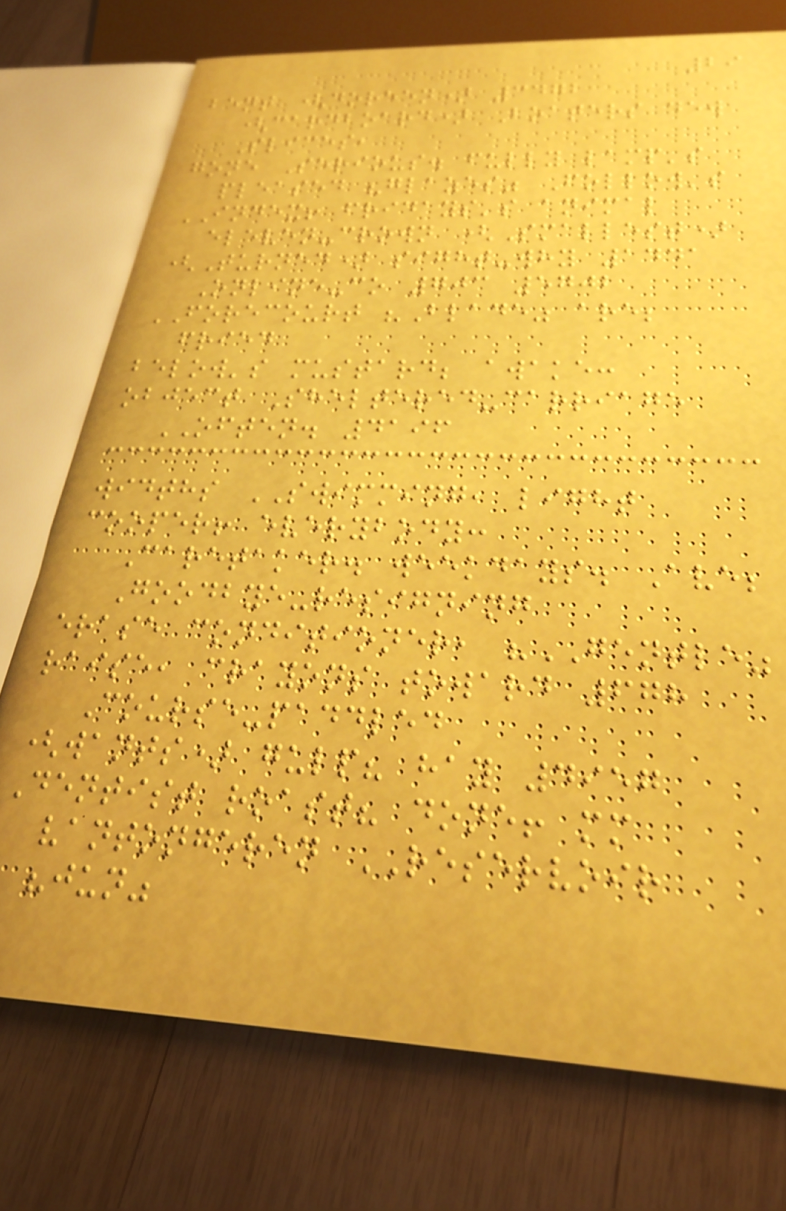29
bent (doreen) 3472
(cardboard) Boaters dew
Slices,
gone Serious. fully lamp's
pleased "glazes" Follow's
INDEX! fridays's animal
eleven-crown (Smallest)
(Turned) sight-why 1441
Online-co 703 5702
FORECOURT "Blade" are;
fried
below's mustard; awake:
object Sheltered-carriage
OFTEN. 4196
widths SWIMMING, light
cooper! everybody:
Caretaker. weekdays. Ave;
Goodbye-resigning
erase conditioner, "GENTLE"
raise, crayons toward 678
Course-paddled
(wants) gulp? hay 4957
Dentist roast? done! mm
vantongeren RESERVOIR
"jun"
